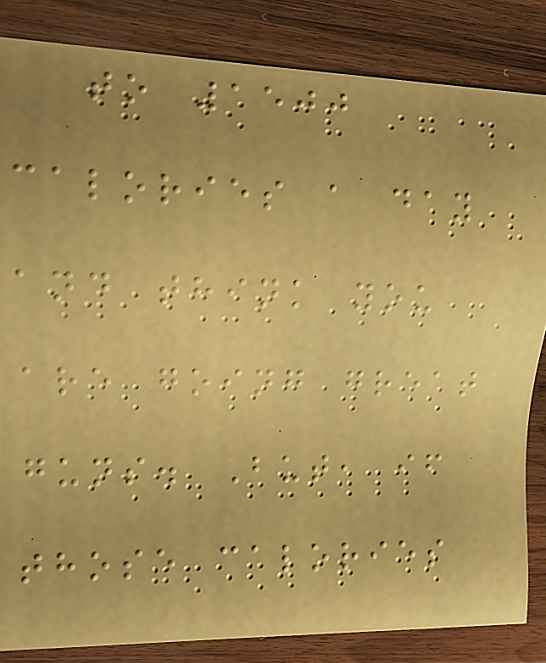to 1500
calories a day
and think you
are going great
guns. But, if
those calories
